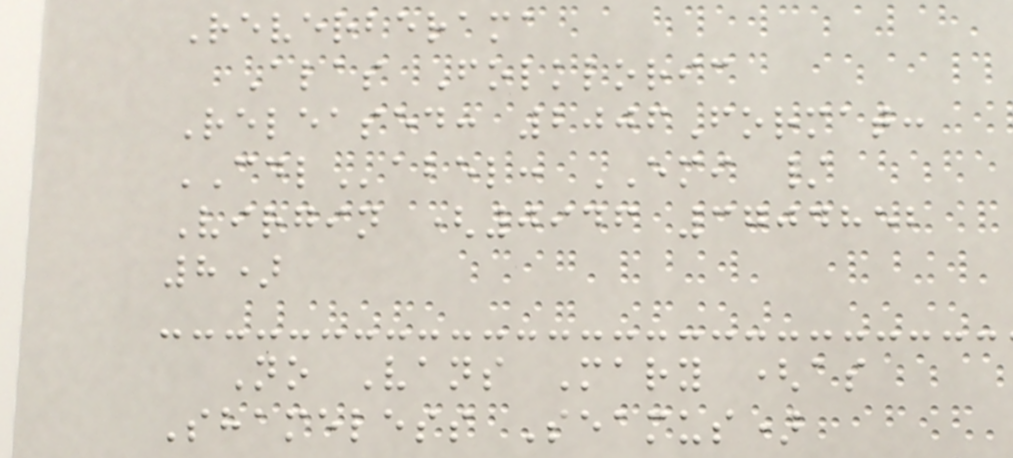Reverberama
Alas Folkloric
Released: 2006Format:
CDLabel: EMI /
Virgin (0946 3704852
8)
No Vans Mary (as
Shameless Seamus)
